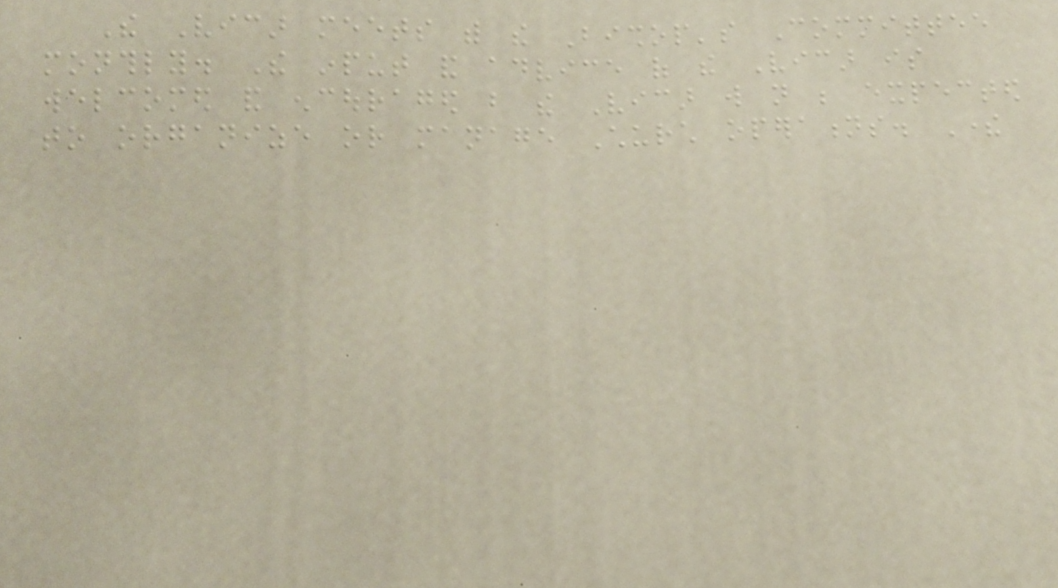The Vicar meets with the Bishop's Committee
monthly. The input and advice of the Vicar is
welcomed and encouraged but the Vicar will not be expected
to organize or manage Church operations. There
